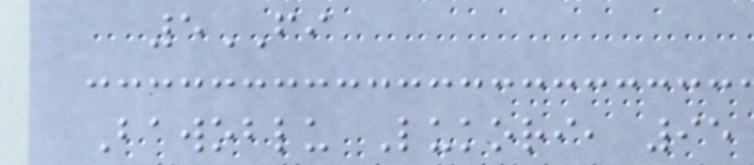5FI
Bawoblu Lukori, 95
